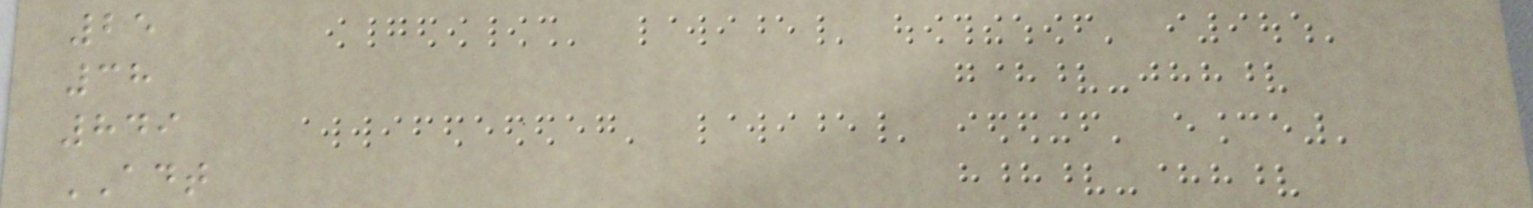25
38
849
ADT
